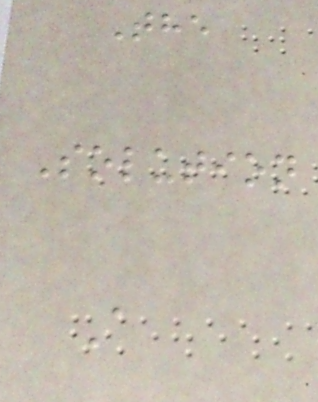The
Solution
A
